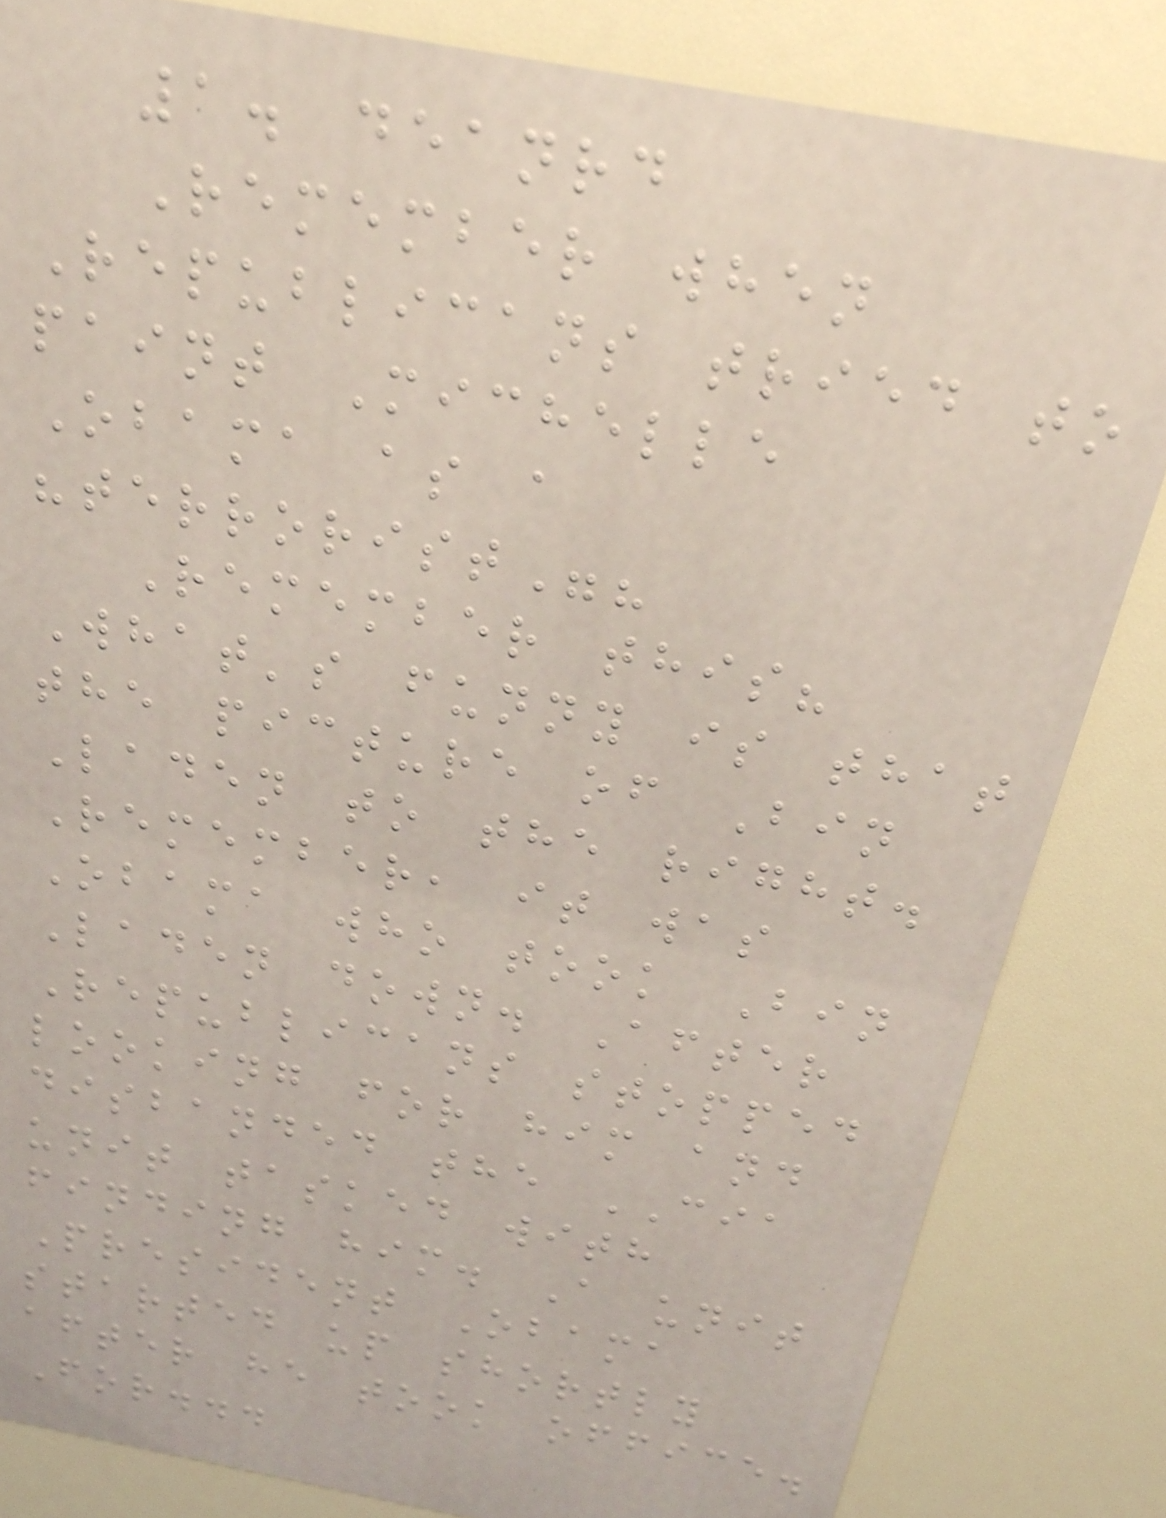1. deanrd
Remember when
Republicans tried to
paint Michelle
Obama as a
"terrorist"?
Remember this?
What's funny is that
the picture of Bin
Laden to the right.
Remember, it was
Obama who took Bin
Laden down. After
Republicans stopped
looking for him and
disbanded the CIA
unit tasked with
finding him. A unit
President Obama
started up shortly
after he took office.
For...
